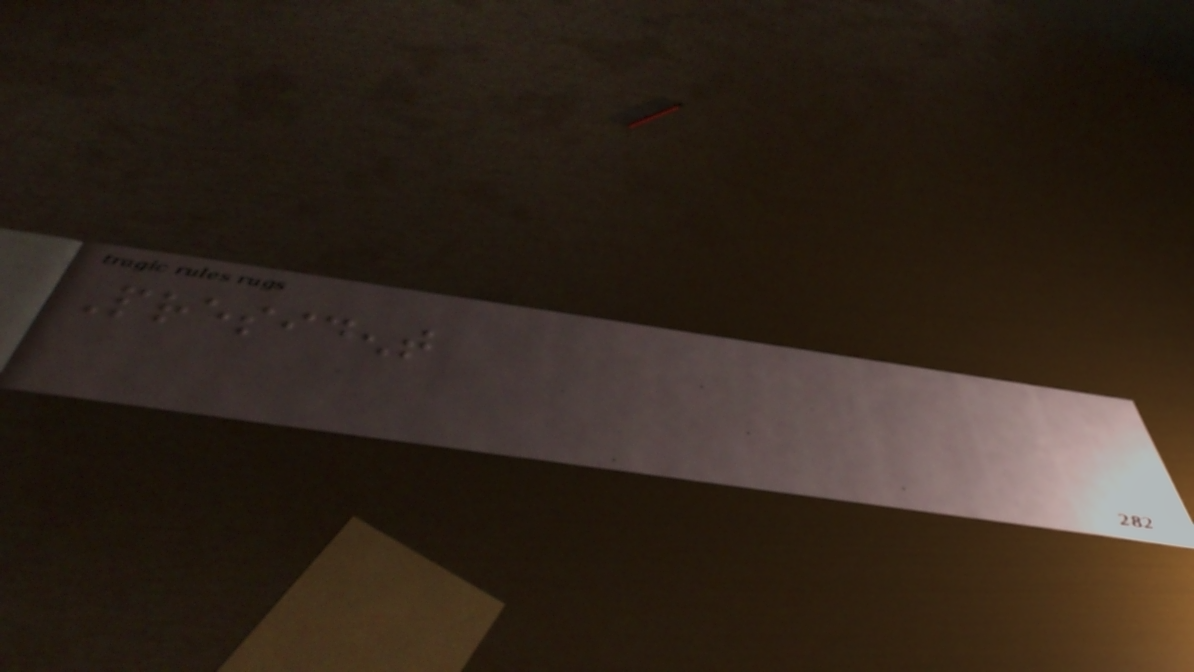President
